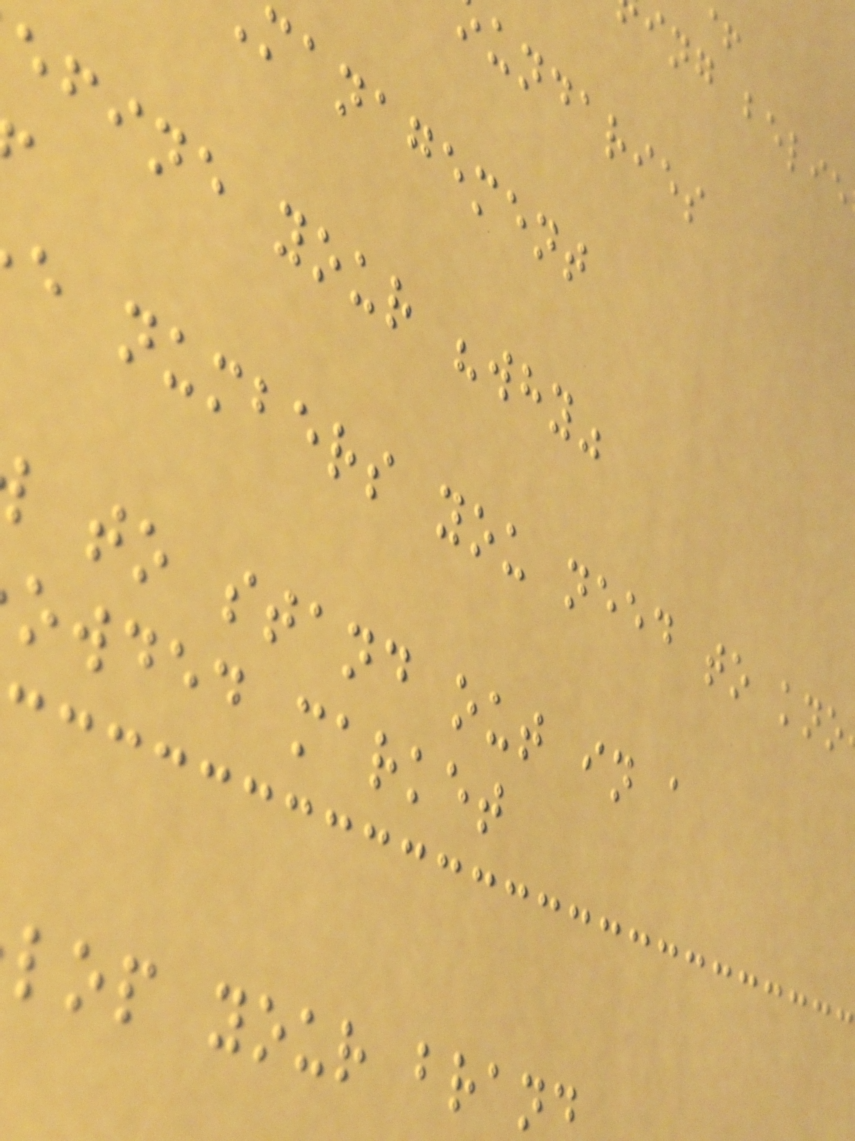ing belie
undaries
management
efine your "why"
e numbers you need to kno
to stand out in a
owded market
lop your brand
